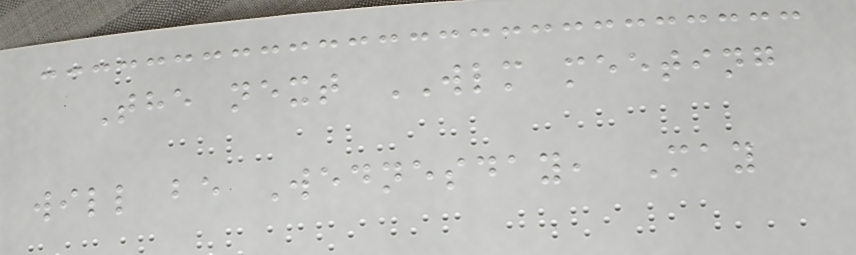The next WLM meeting
will be Wednesday, May
